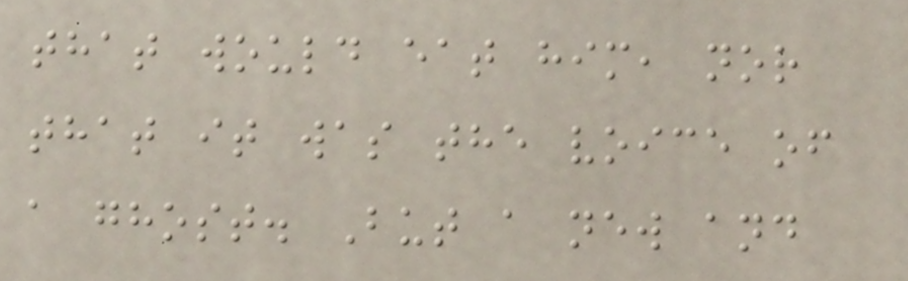that would eat him, nor
that it was the voice of
a ghost. But a new and
